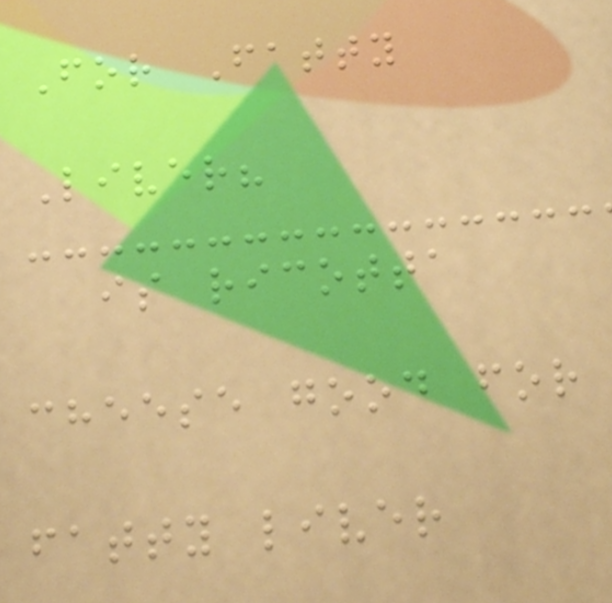For Fatty
Liver?
is ricotta
cheese good for
fatty liver
